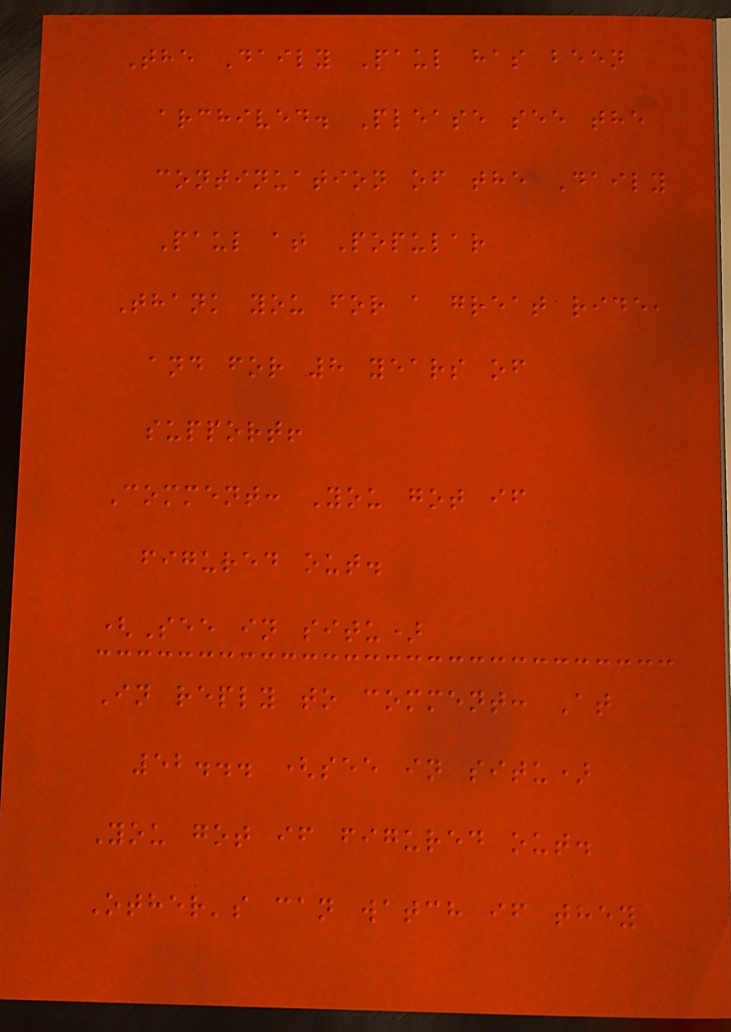The Daily Paul has been
archived. Please see the
continuation of the Daily
Paul at Popular
Thank you for a great ride,
and for 8 years of
support!
Comment: You got if
figured out.
(See in situ)
In reply to comment: At
52... (see in situ)
You got if figured out.
Other's can watch if they
